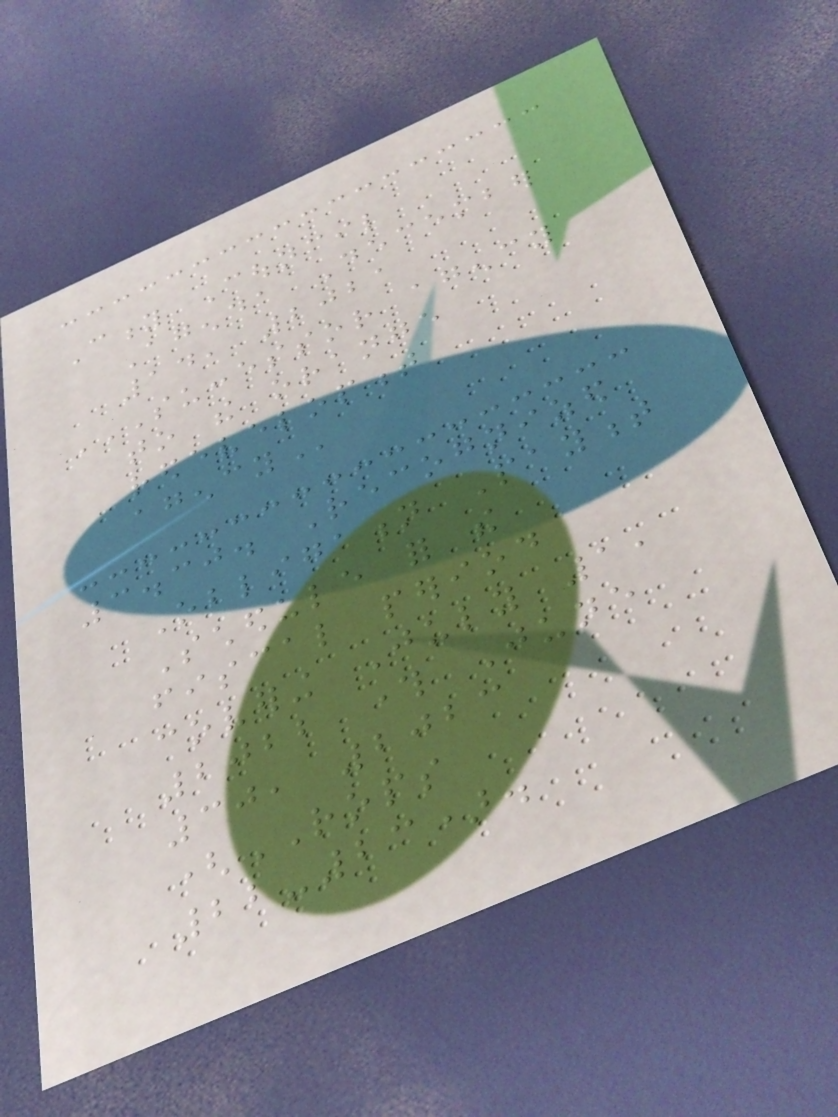City Council
Agenda December
14, 2021
SUCCESSOR AGENCY
TO THE ORANGE
REDEVELOPMENT
AGENCY
3.30. Recognized
Obligation Payment
Schedule for the
fiscal period
covering July 1,
2022 through June
30, 2023
(ROPS
22-23).
